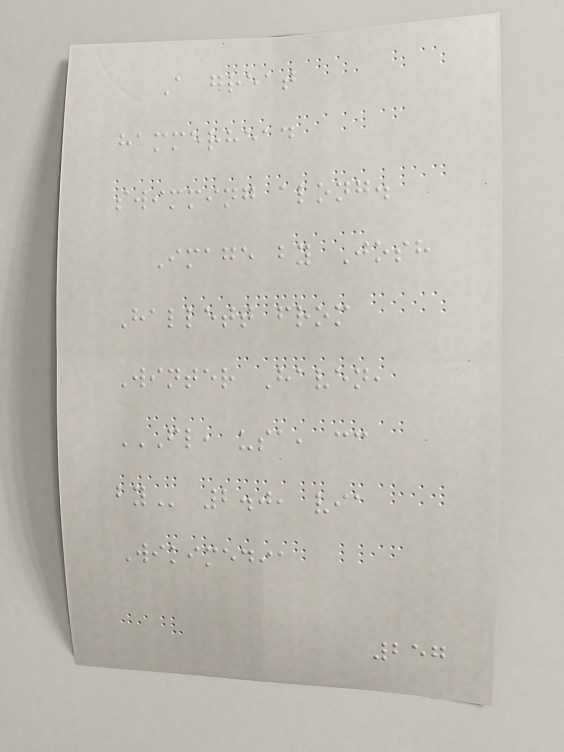A great
hammerhead
swimming along.
Image by Josh
Hallett from
Winter Haven,
FL, USA, CC
BY 2.0, via
Wikimedia
257
